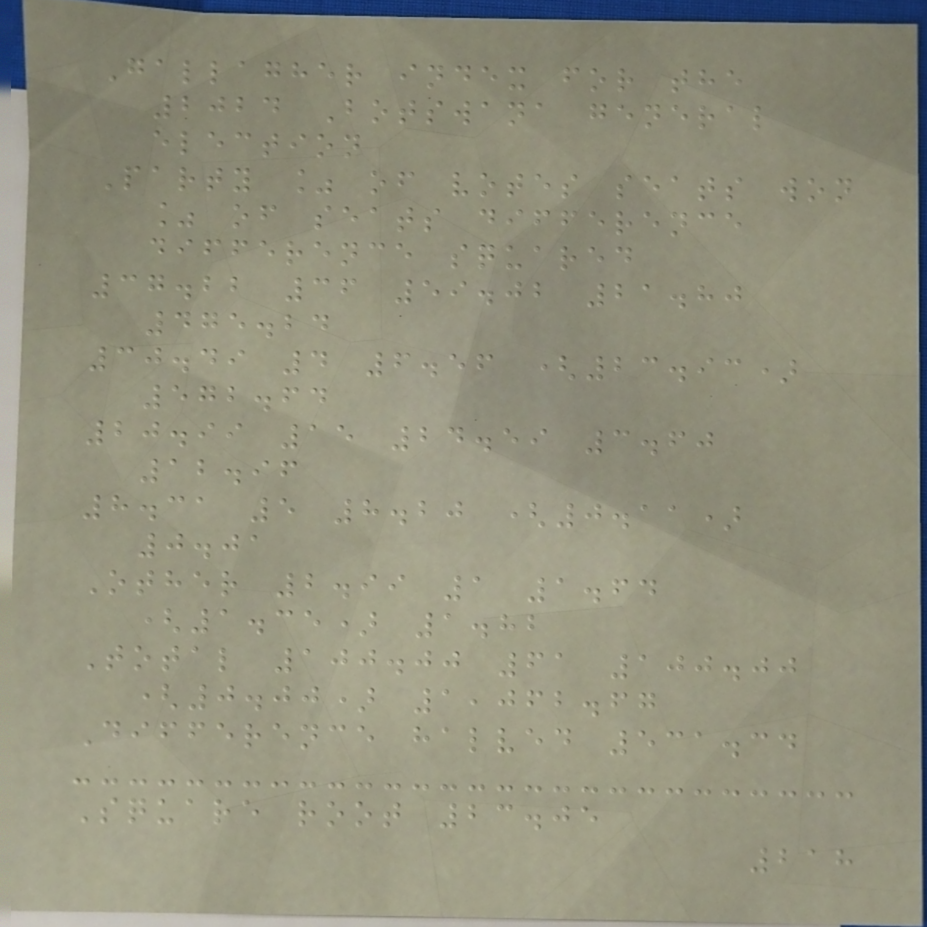Gallagher index for the
2024 Botswana general
election
Party % of votes seats won
% of seats difference
difference squared
37.22 36 59.02 21.80
475.24
30.49 4 6.56 (23.93)
572.64
20.99 15 24.59 3.60
12.96
8.31 5 8.20 (0.11)
0.01
Other 2.99 1 1.64
(1.35) 1.82
Total 100.00 61 100.00
(0.00) 1,062.67
Difference halved 531.34
Square root 23.05
218
